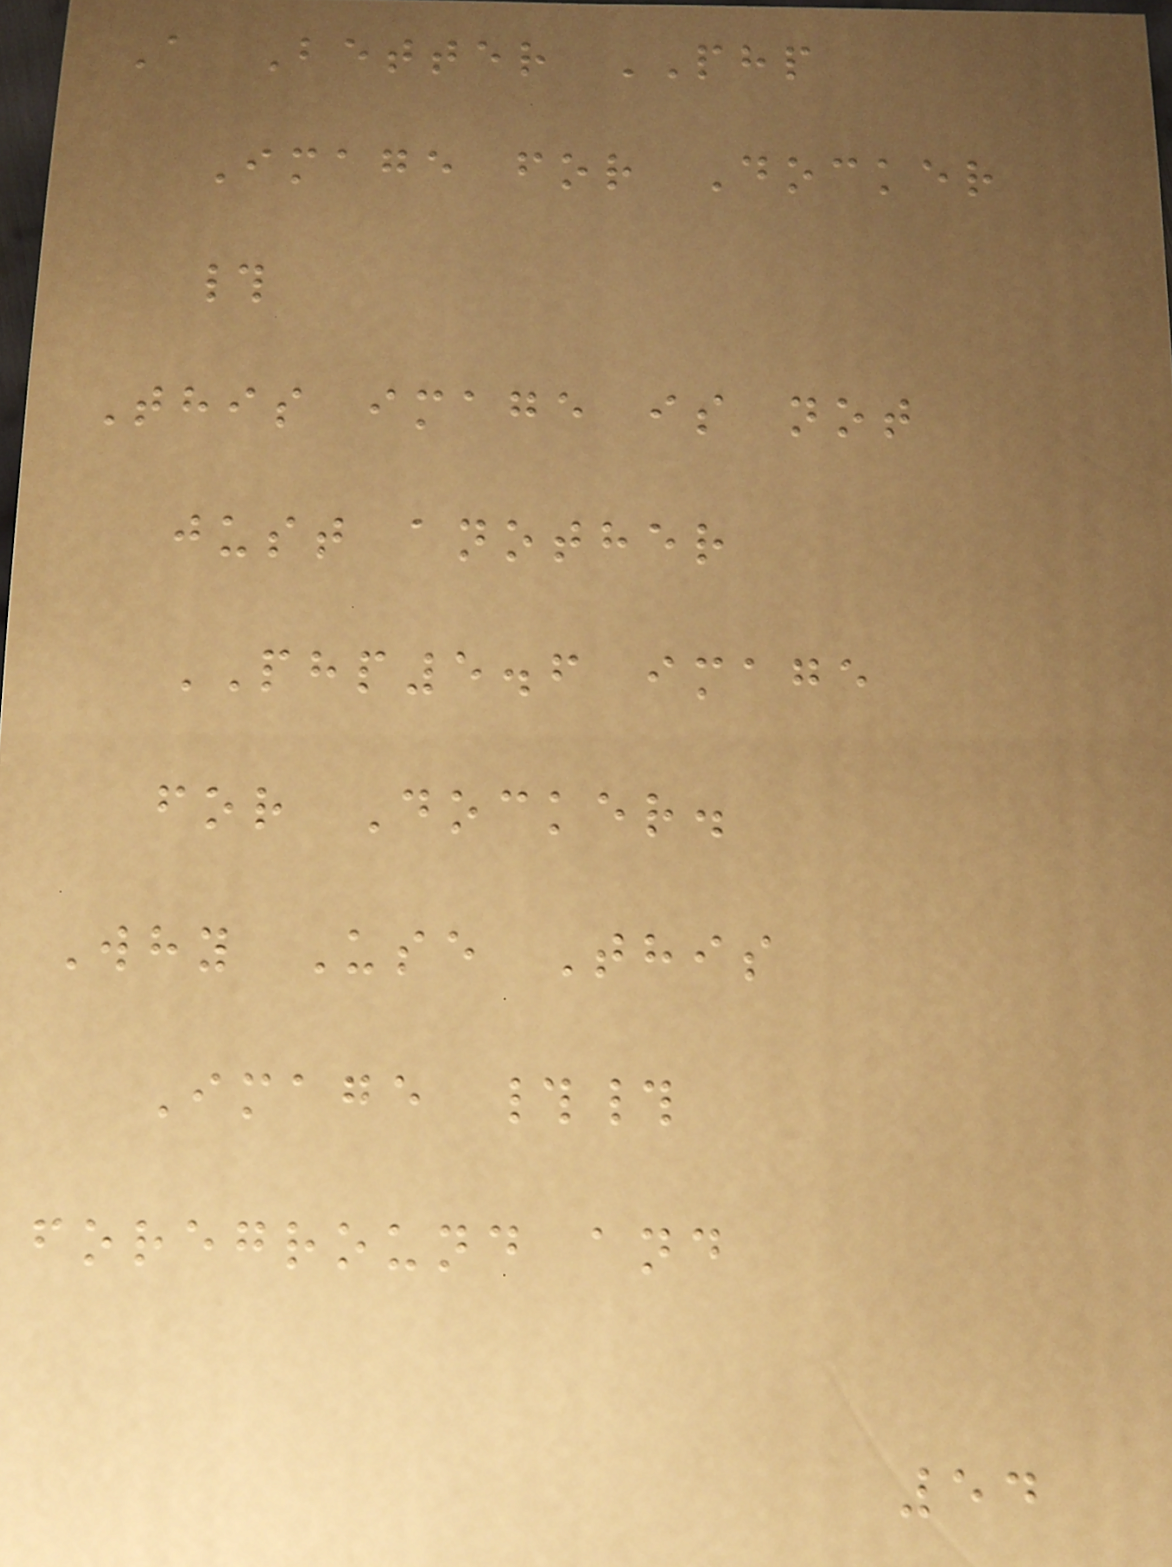A Better PHP
Image for Docker
#
This image is not
just another
PHP5.6 image
for Docker.
Why Use This
Image ##
foreground and
54
